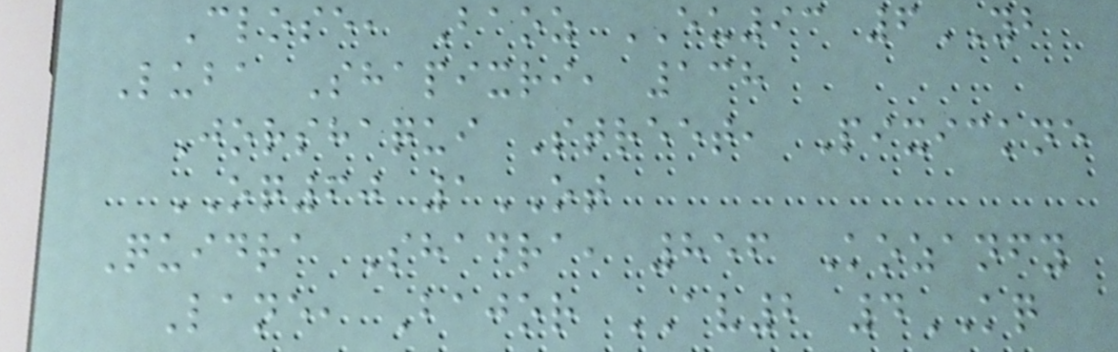Close, Baoz EU93 6YB
Luba Shapixri, 138
Jorshaqui Street, Pixickne
OQ60 1OT
Quidra Shadra, 856 Kozanfy
Lane, Bajor AV2 4KQ
